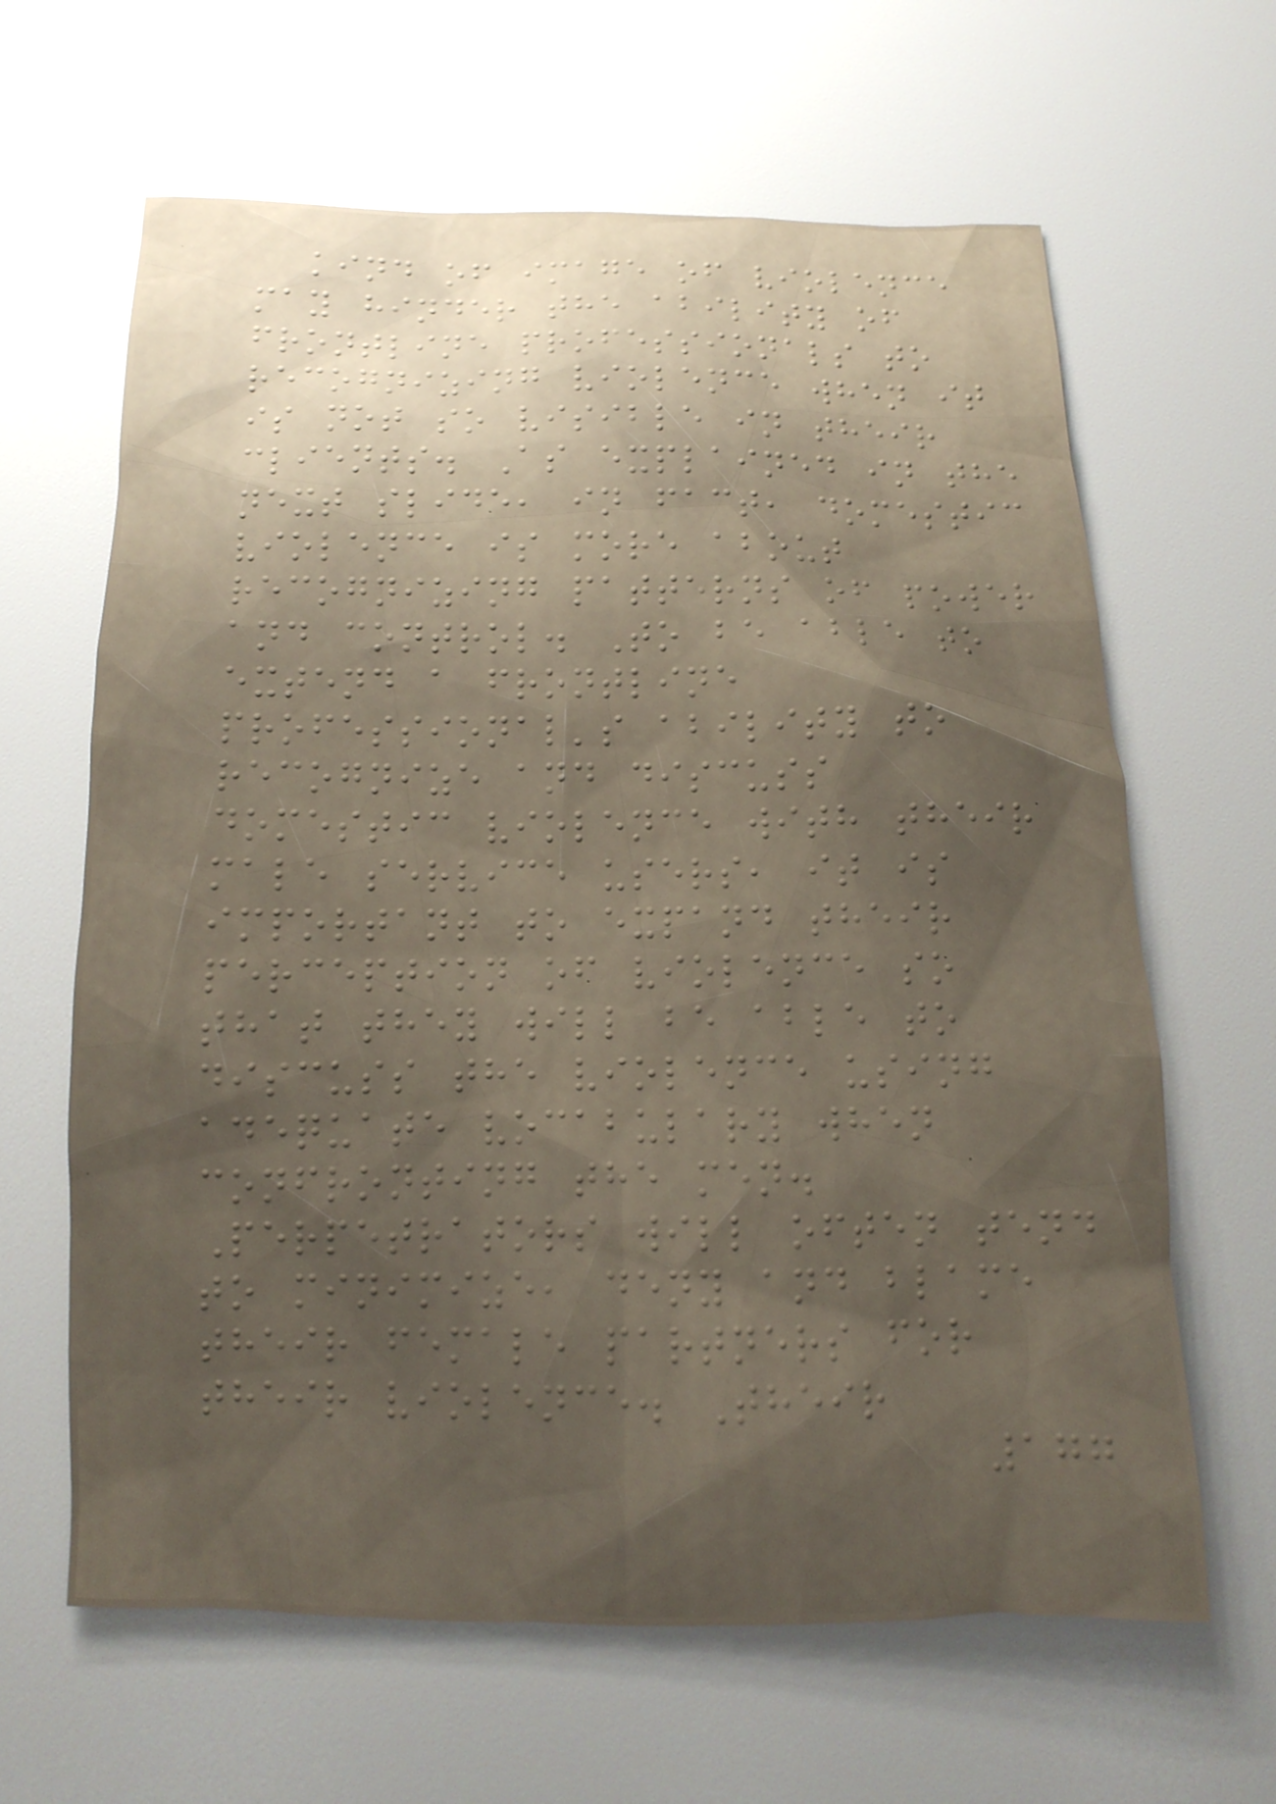kind of image of violence
may hinder the ability of
frontline professionals to
recognizing violence when it
is not so visible in their
clients. As explained in the
next slide, in fact, domestic
violence is more about
recognizing patterns of power
and control. To be able to
extend a frontline
professional's ability to
recognize and discuss
domestic violence with their
male service users, it is
important to expand their
perception of violence so
that they will be able to
discuss the violence using
adequate vocabulary when
confronting the men.
Perpetrators will often tend
to minimize, deny and blame
their female partners for
their violence. Their
177
